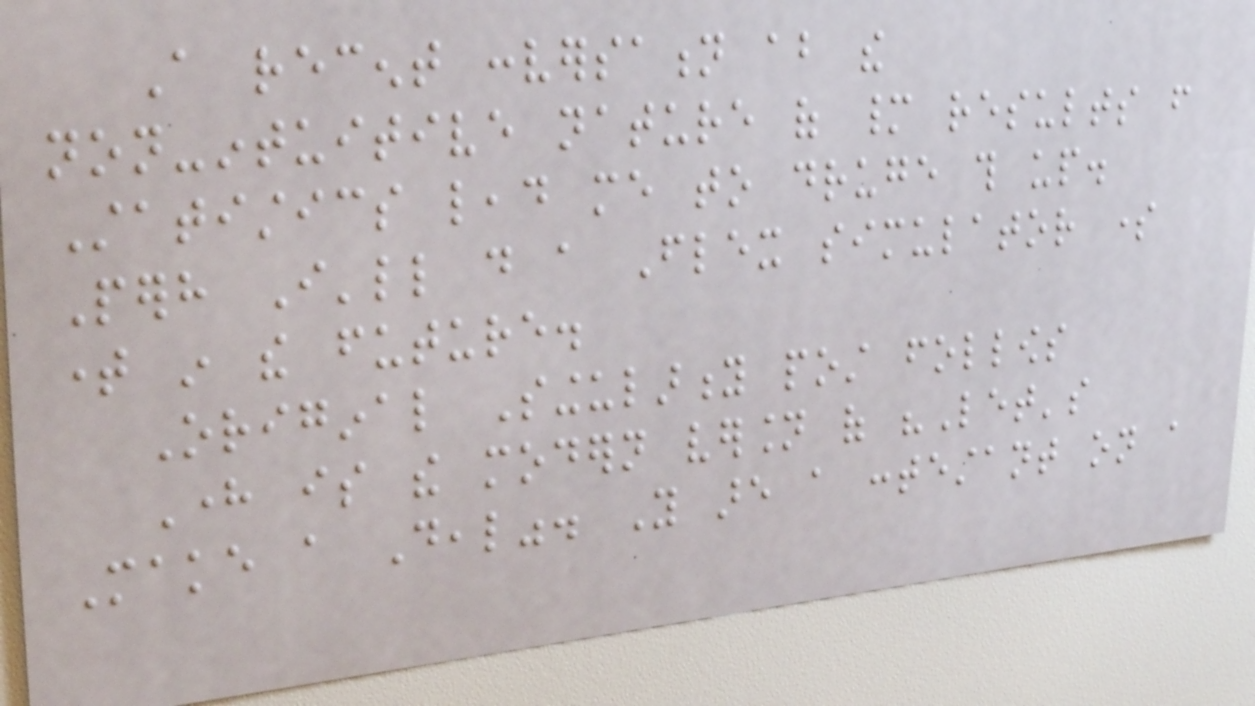A recent conversation about the
non-intuitive nature of many results from
Statistics lead me to druge this up.
Perhaps I'll do a Flex simulator some
time in the future.
Original Singularity post follows
Here is the modern version of "Let's
Make a Deal". You are a contestant on a
